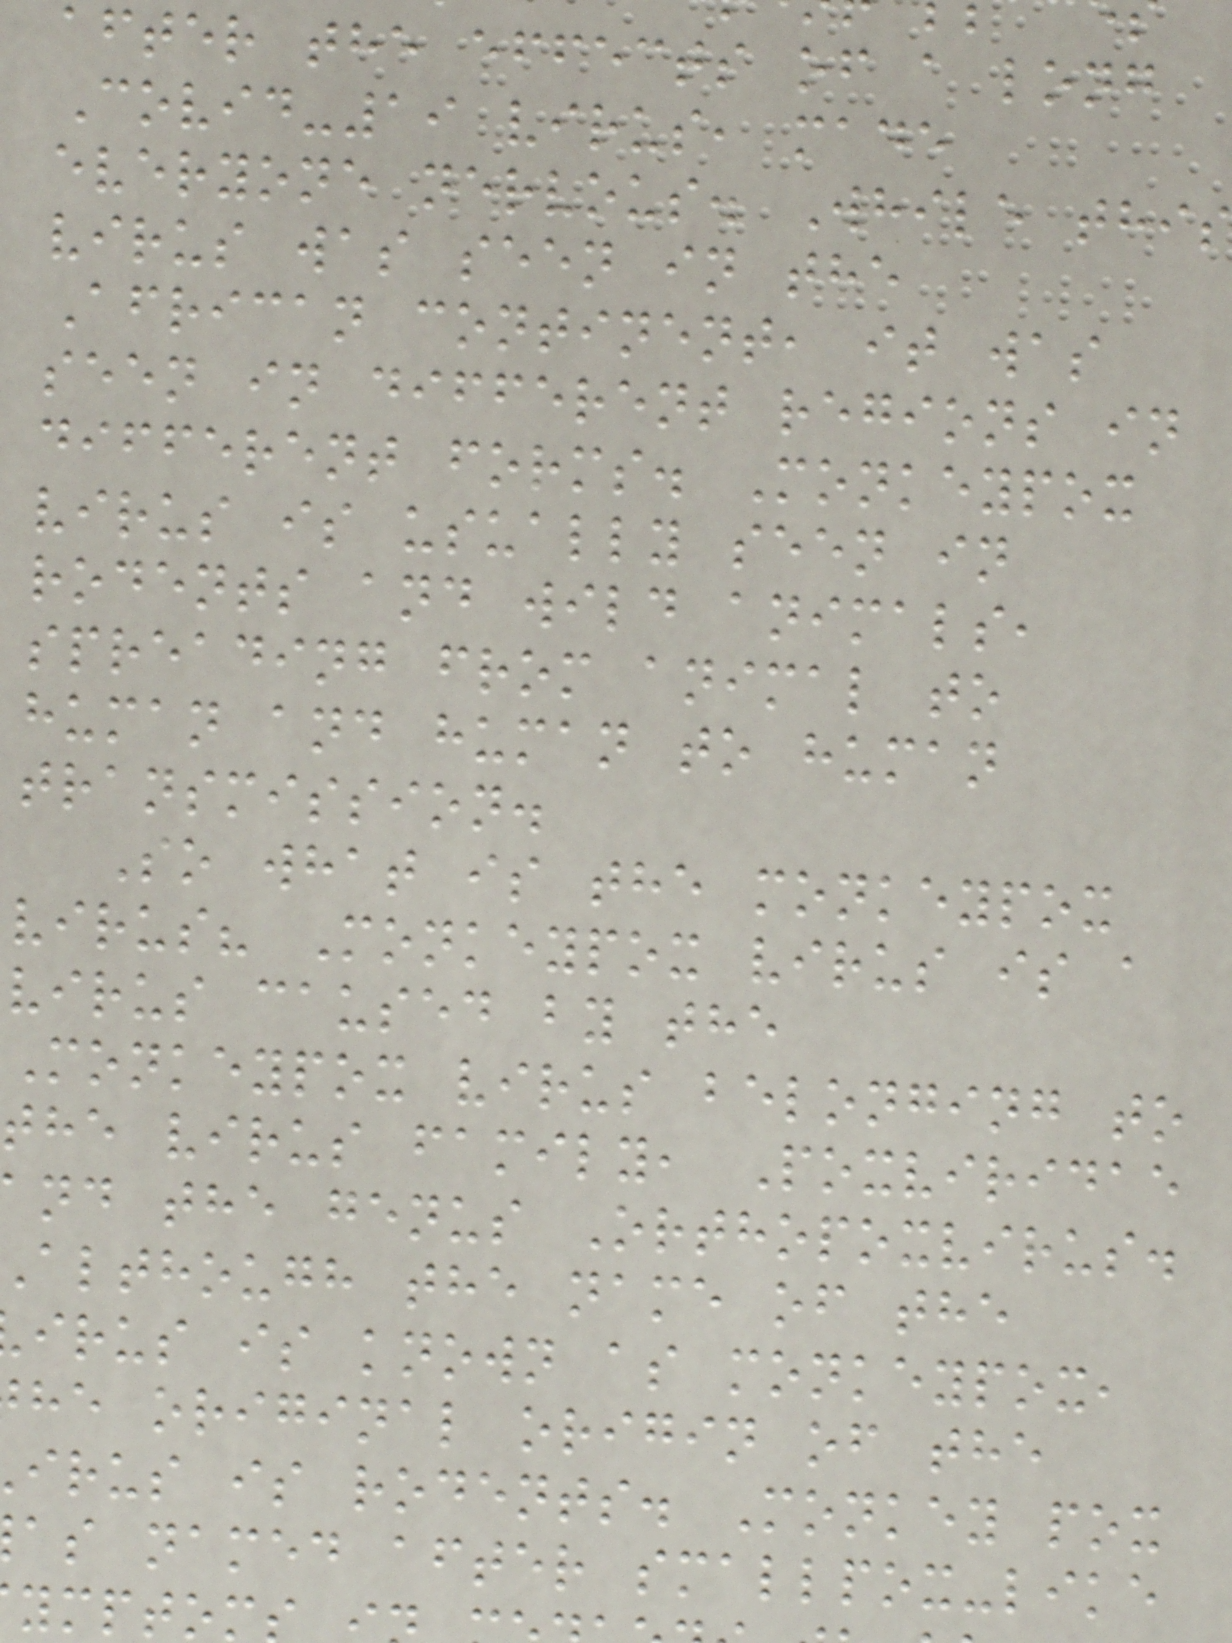after the effects of a long
Covid-19 virus, made
everyone nervous. While this
virus was seen in the
African continent, it was
seen in different regions in
different forms. Monkeypox
virus is usually seen in
rodents and wild animals,
spreading from animal to
human and human to human
transmission.
So what is the monkeypox
virus? Monkeypox virus is a
virus caused by the
Monkeypox virus belonging to
the virus family, Poxviridae
nd the genus Orthopoxvirus.
although the name of the
irus is known as monkeypox,
he original origin of the
irus is rodents. Monkey pox
as named after smallpox-like
